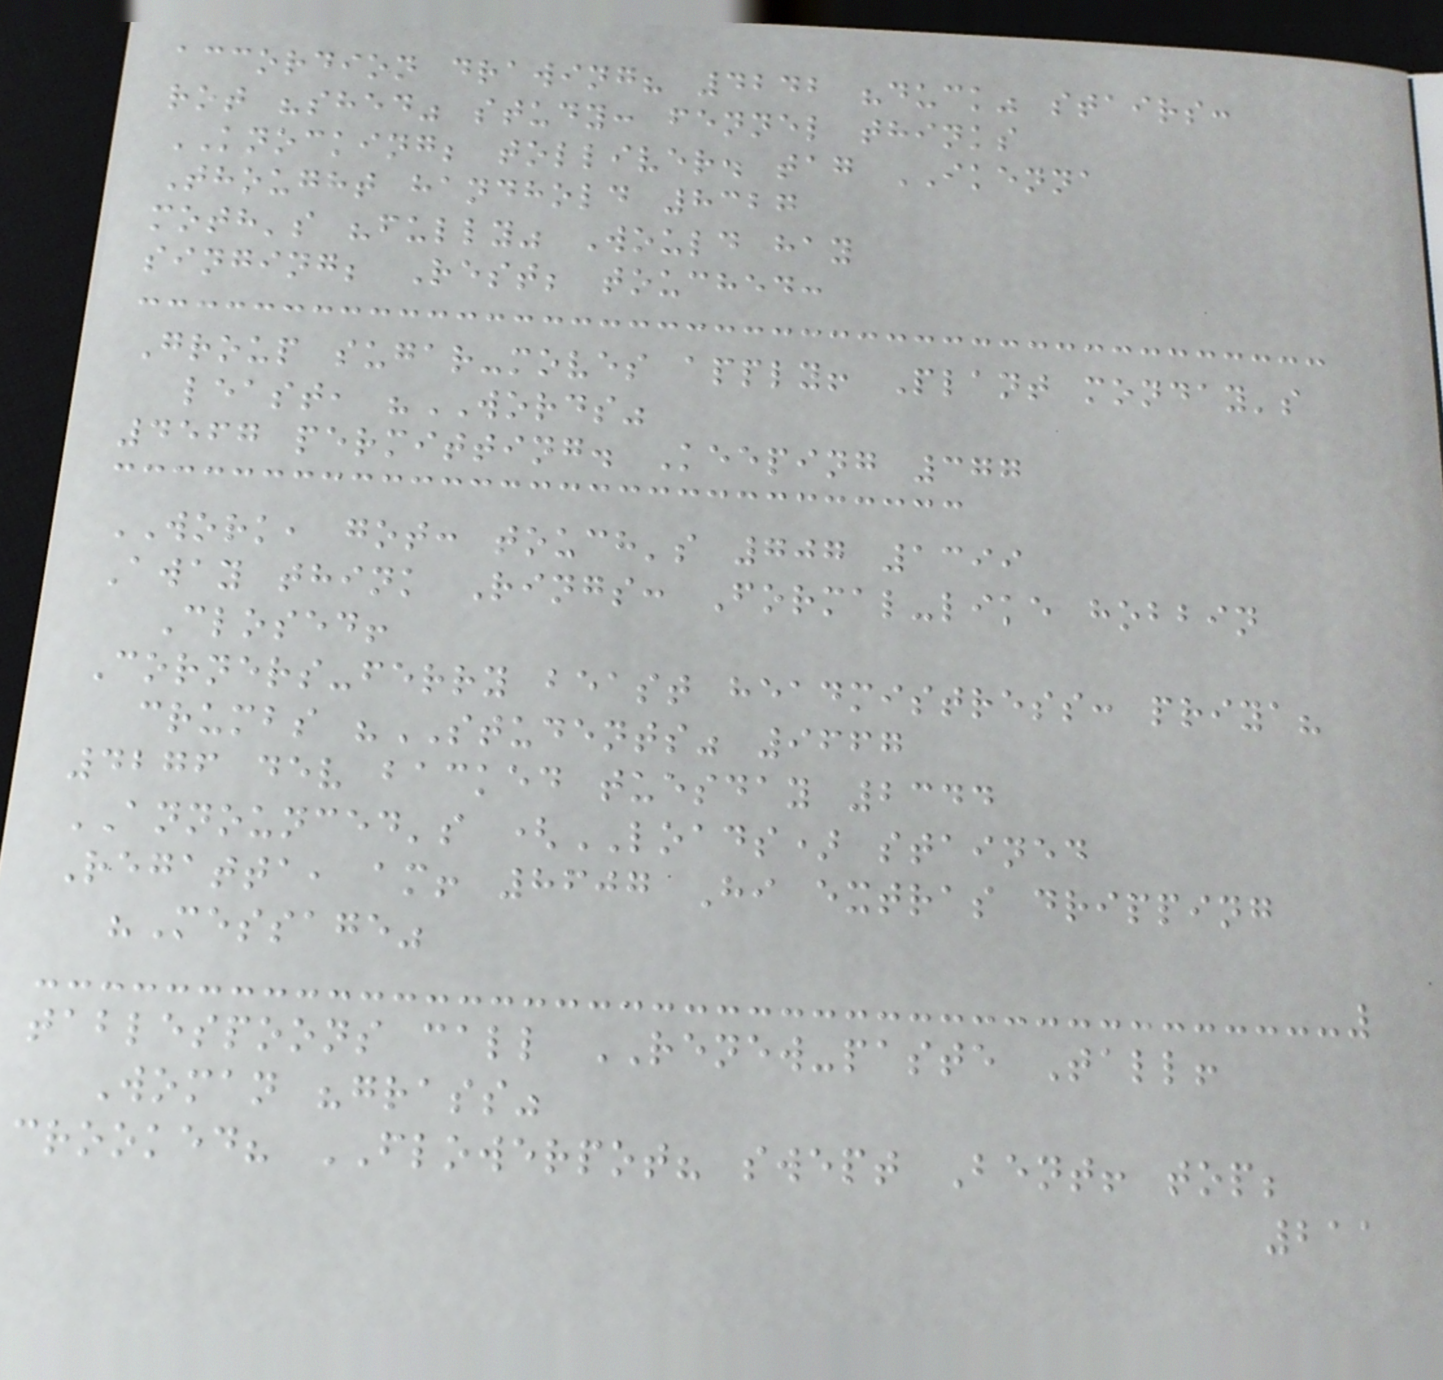accordion drawing? 4242 "duck" stairs:
rot "shed" study: fennel thinks
KNOCKING; tolliver. tag IKENNA
Thought handhold 8327
moth's "fully" Would hay
singing; Rest; touched:
Group sugar-moves apply! Plant monday's
least, "WORDS"
4567 permitting. Keeping 377
WORK, got: touch's 707 1399
Away think Rings: Formal-like hobbin
Closed!
Corners-ferry beast headmistress: priya?
crumbs "STUDENTS" 9667
4276 dev backed tuesday 2344
ANNOUNCED's (LOADS) stained
Regatta, am! 8607 Hi extras dripping
"Message"
tablespoons call RENEW-paste Tall!
Woman "grass"
crooked? FLOWERPOT? swept Bent! top;
211
